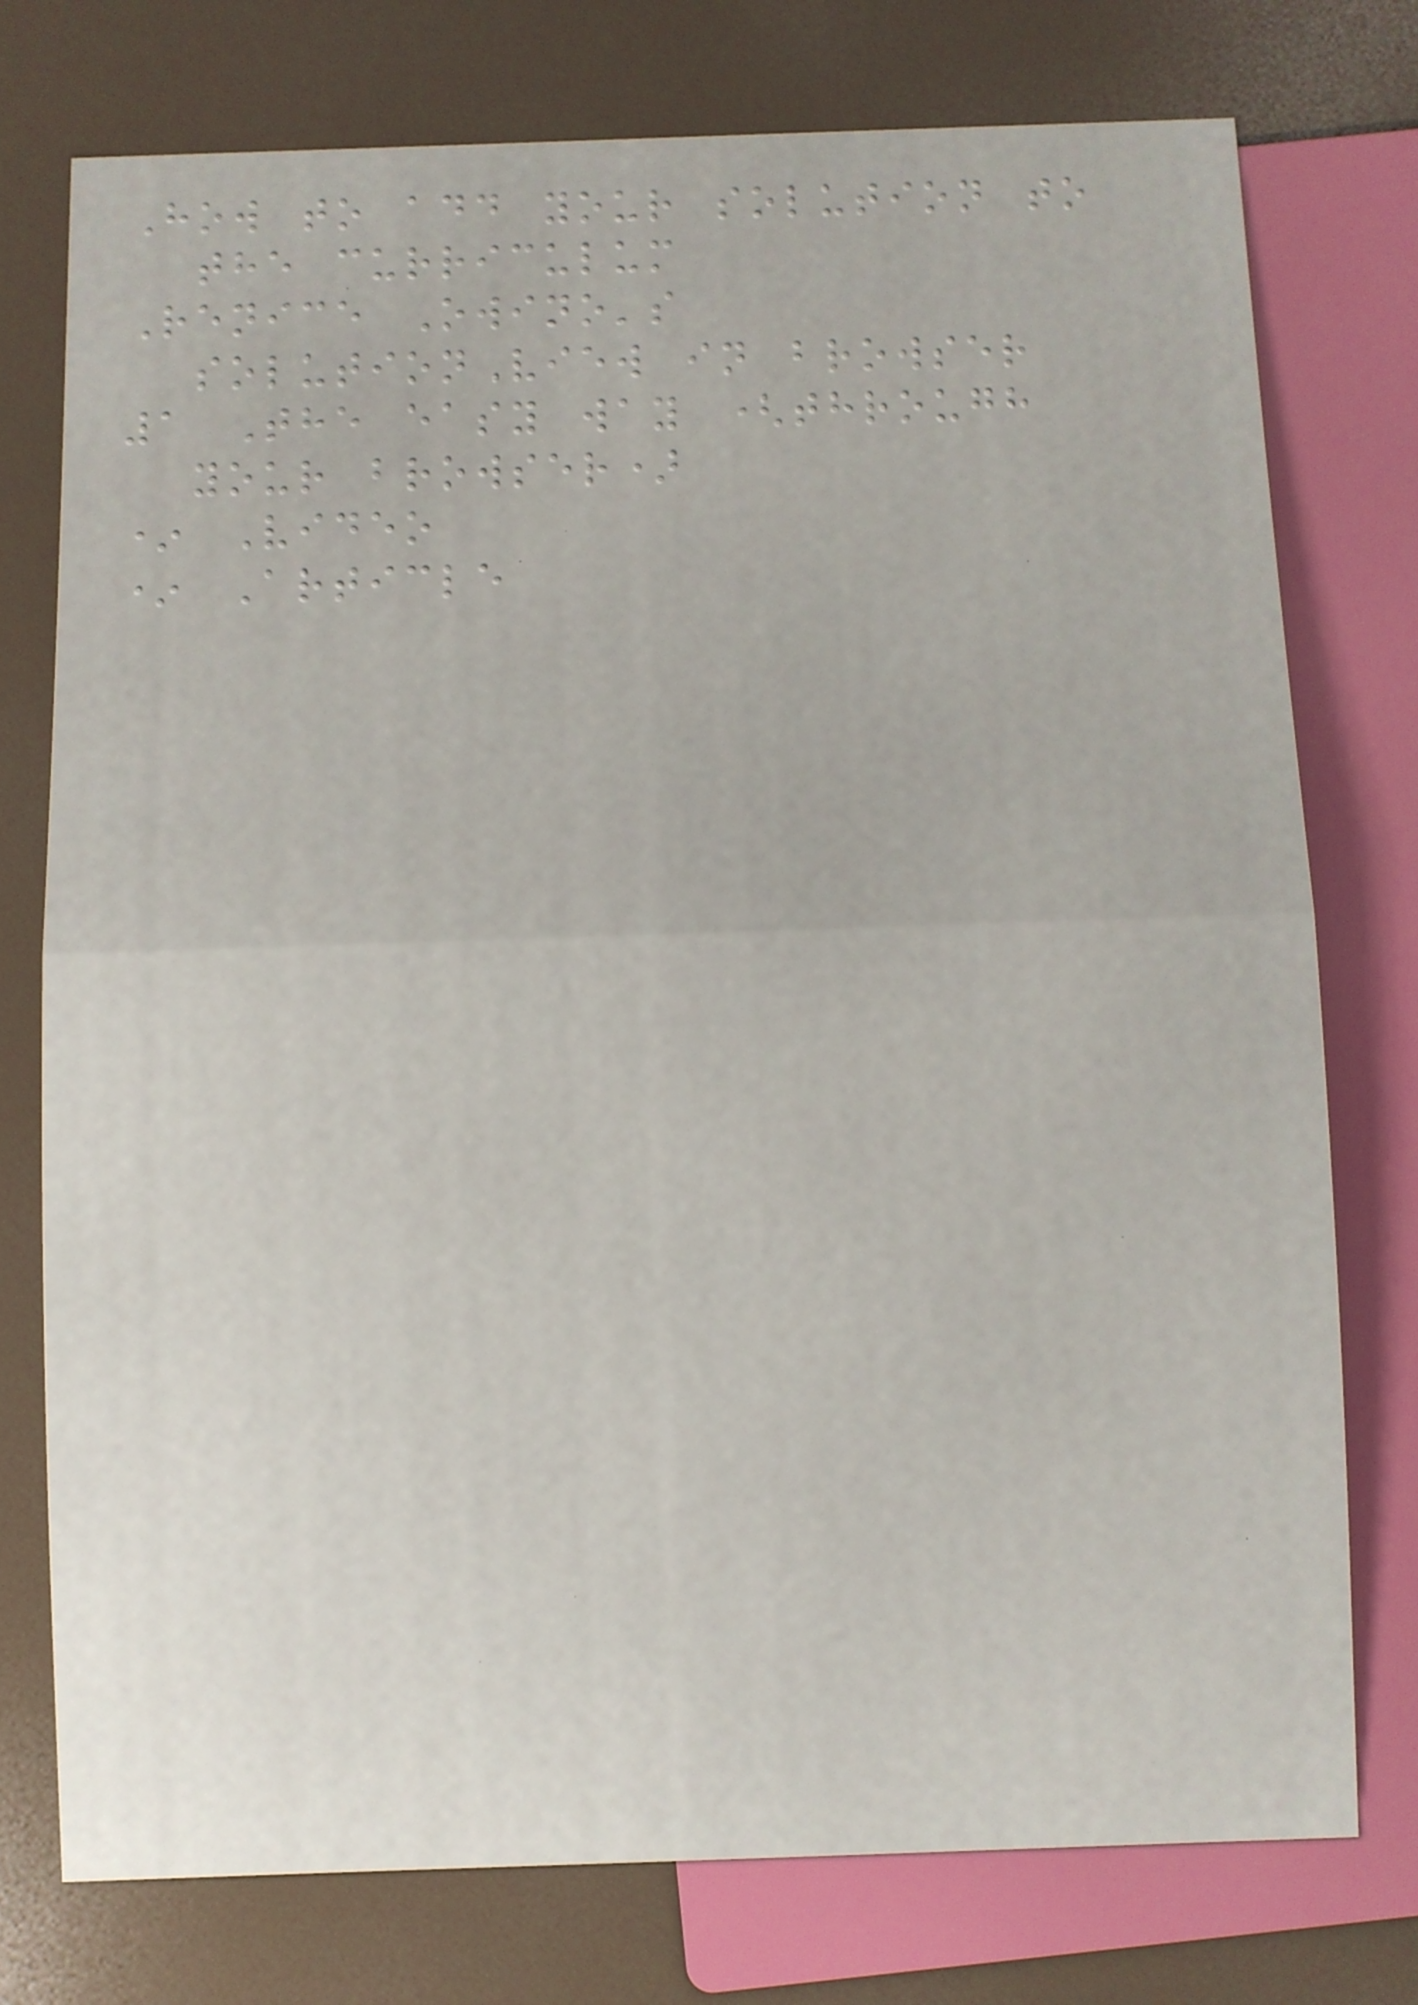How to add your solution to
the curriculum
Renice Owino's
solutionView in browser
1 The easy way (through
your browser)
* Video
* Article
